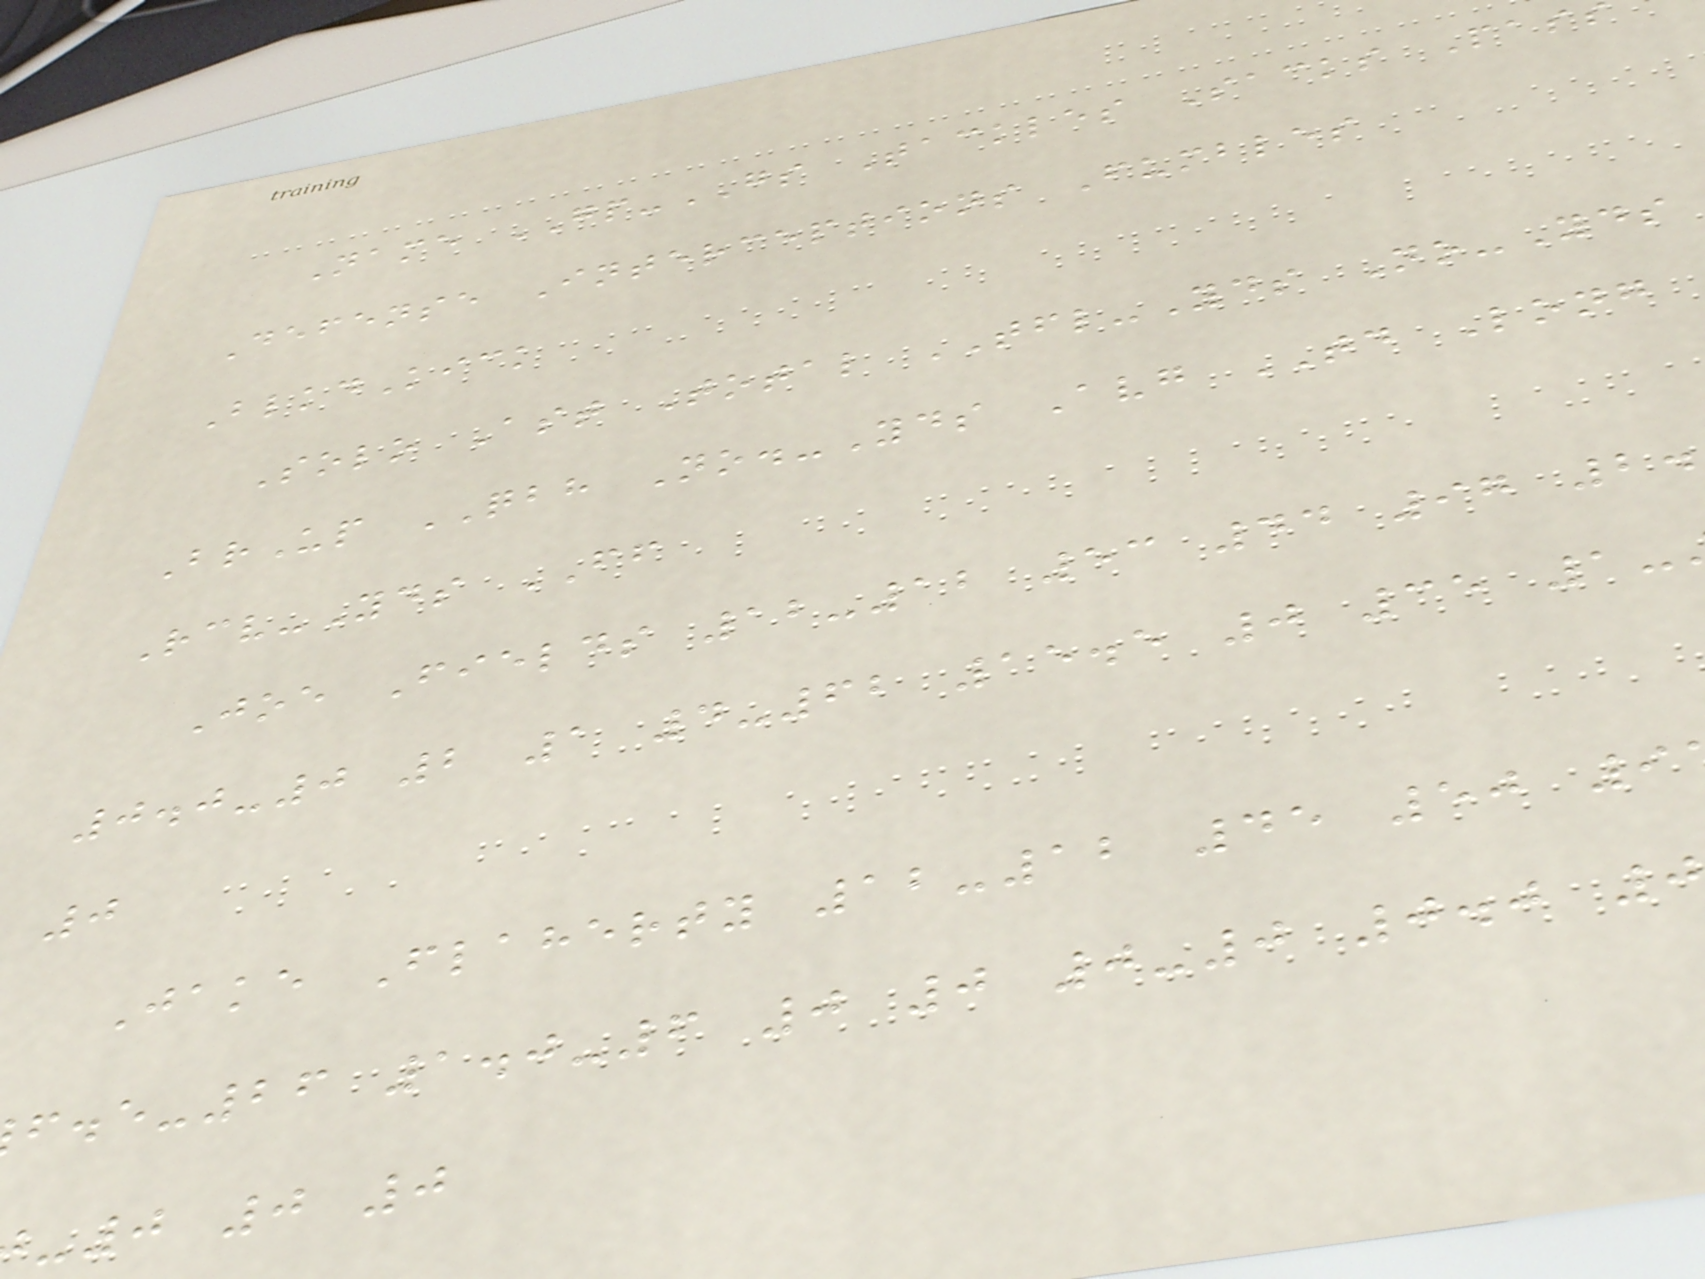Name GP-GS Tackles Sacks Pas
Defense Interceptions Fumbles
BlkdKick
Solo Ast Total TFL-Yds No-Yds
BrUp QBH No.-Yds Avg TD Long
Rcv-Yds FF
Joe Fields 12-12 53 44 97 2.
0.0-0 2 1 4-62 15.5 0 35 1-
0
Jake Flaherty 12-12 45 50 9
-26 1.0-6 0 0 0-0 0.0 0
-0 0 0
